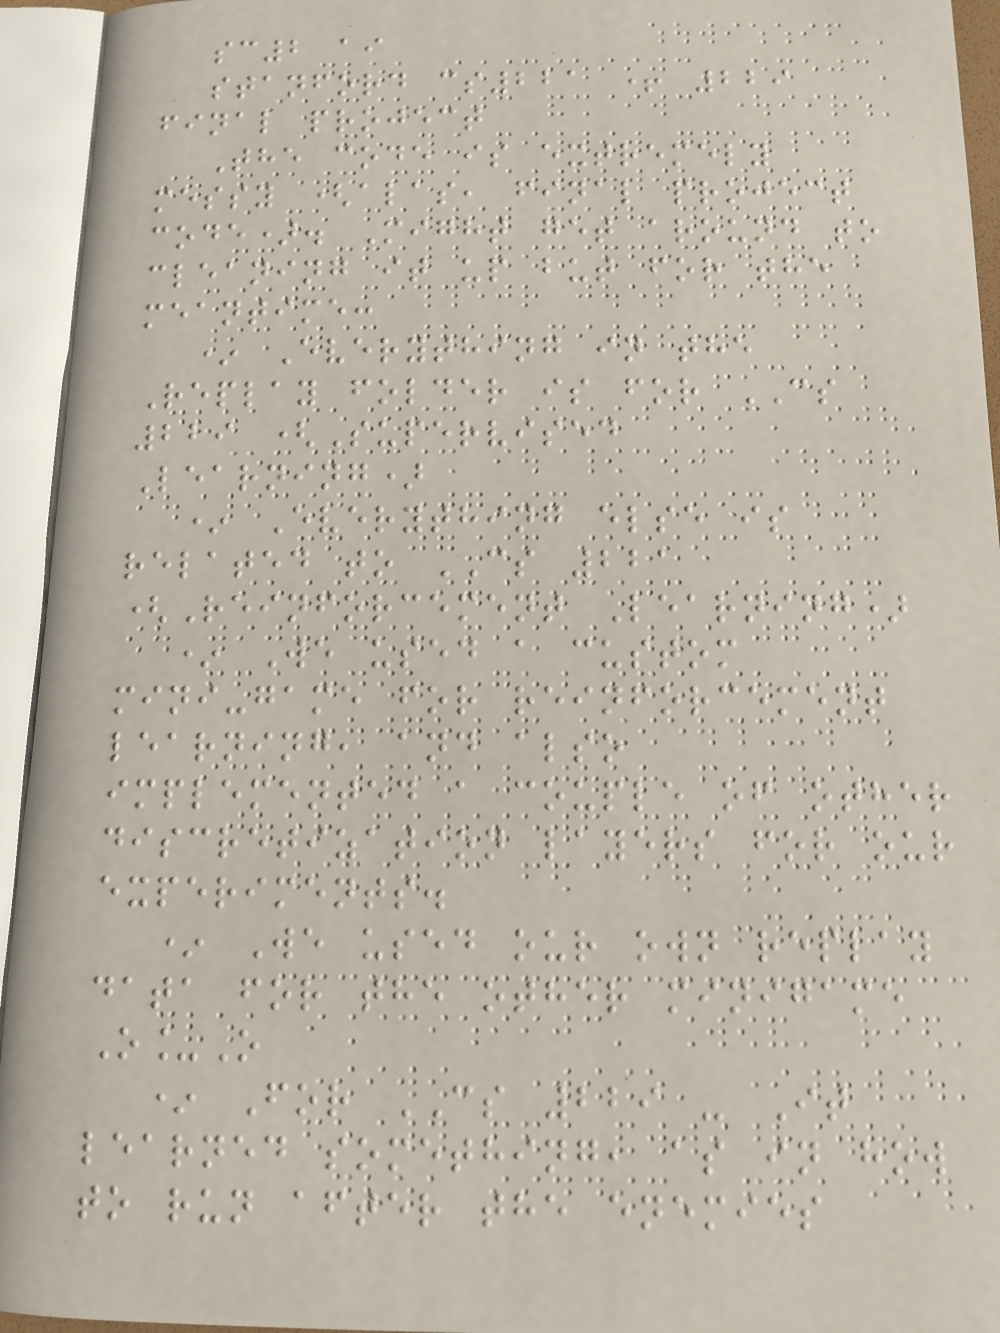sc2 ai
stanford cs221 + 229
final project
The code is extremely
messy (alas, final project
code). Might get around to
cleaning it up but for the
meantime:
* Everything in the
Replay folder is for CS
229 (Supervised
Learning)
* Everything else is
related to CS 221
(Reinforcement Learning)
* We used a custom
mini-game for reinforcement
learning, and also
implemented a couple of other
discretization layers for our
experiments.
* We used our own replay
data for the other minigame
O_O
* For CS 229 - It
learned something, as in how
to run after the enemies
